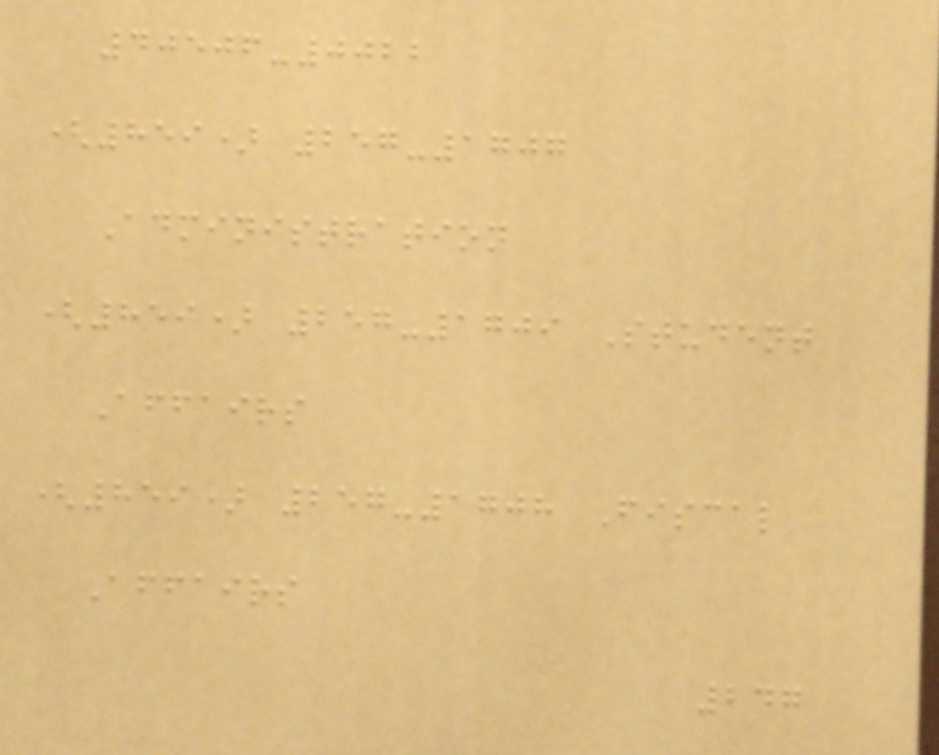40506-0022
(859) 257-1707
Administration
(859) 257-1709 Student
Affairs
(859) 257-1708 Fiscal
Affairs
247
